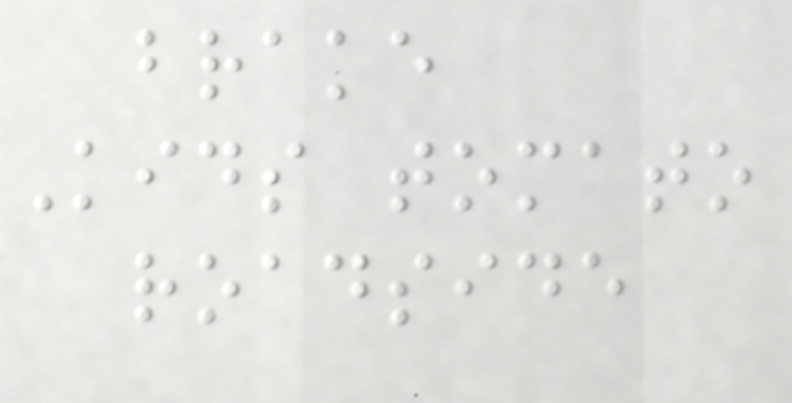brake
Kids tomato
roadside
